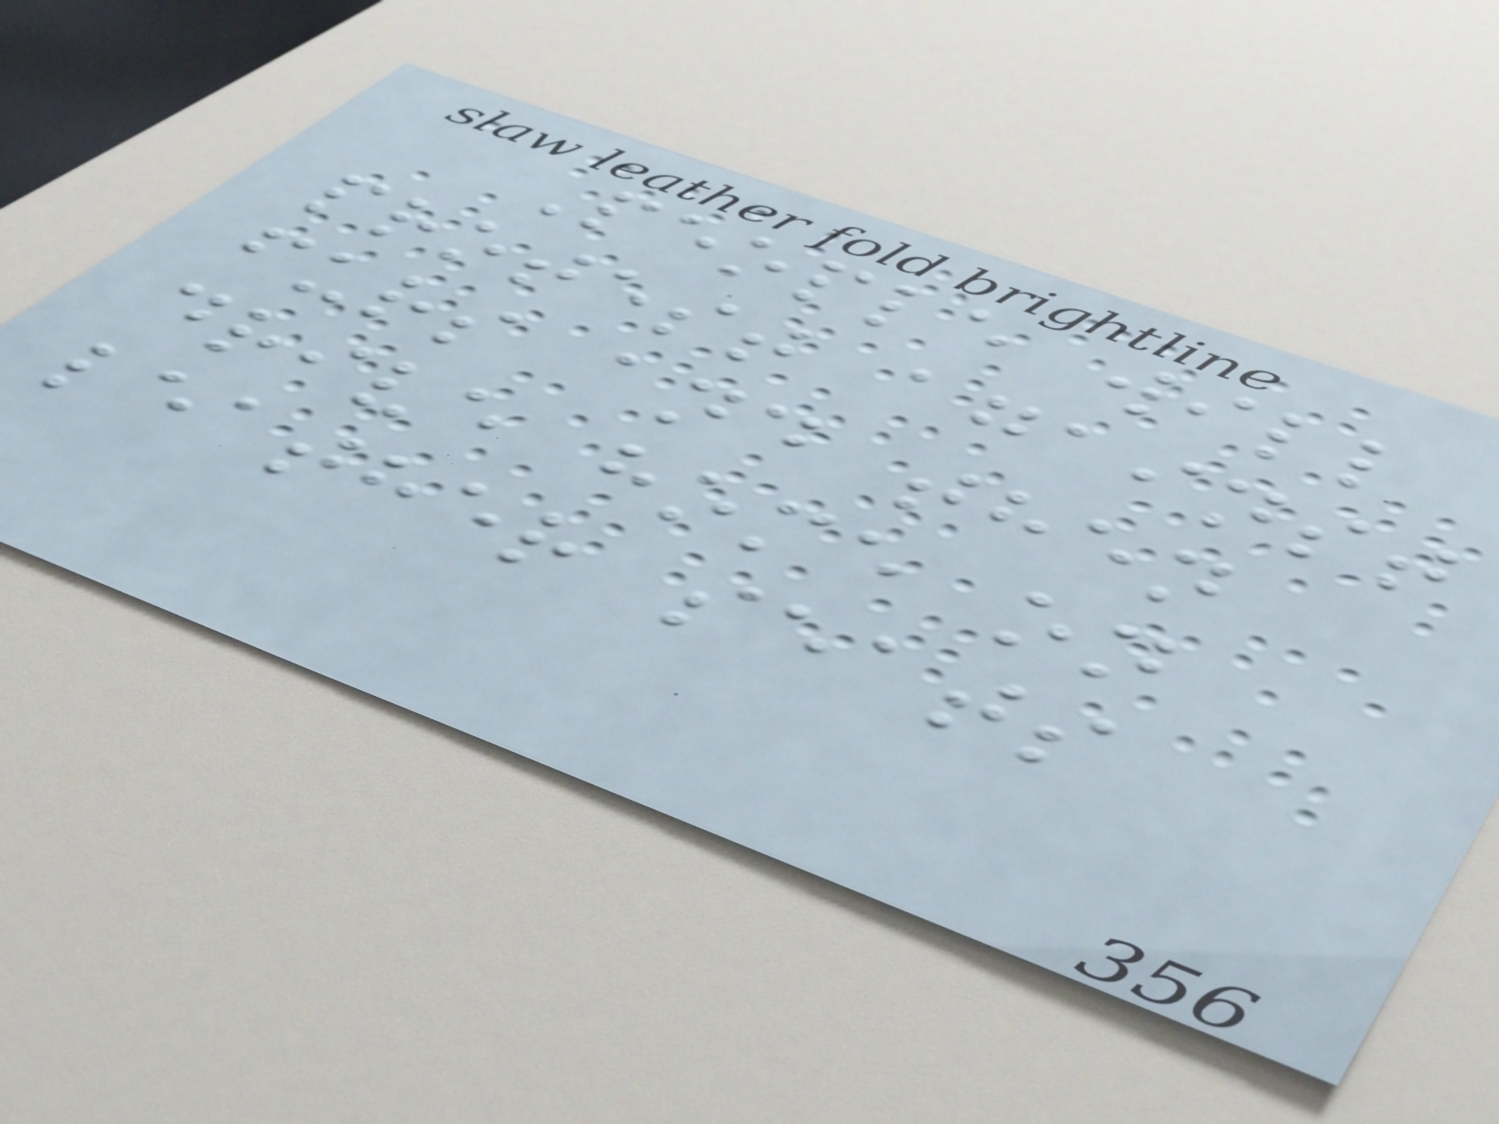People will
protest against
furs and then
drive home on
leather seats
